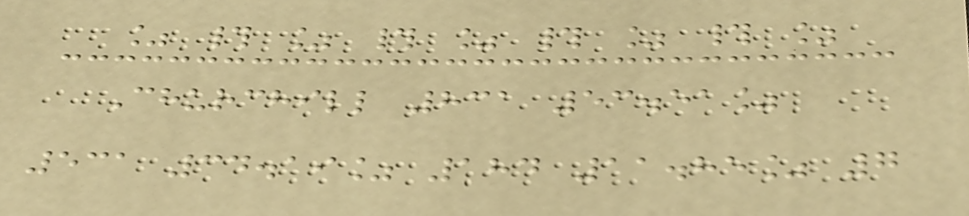% # % # % # % # %
Churchill 831 53.51%
531 34.19% 184 11.85% 7
